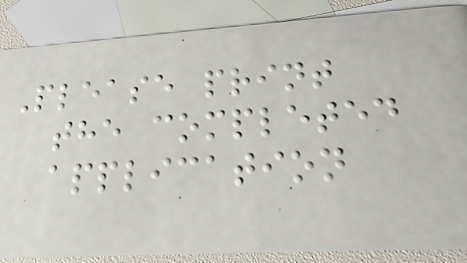Please print
the completed
application
